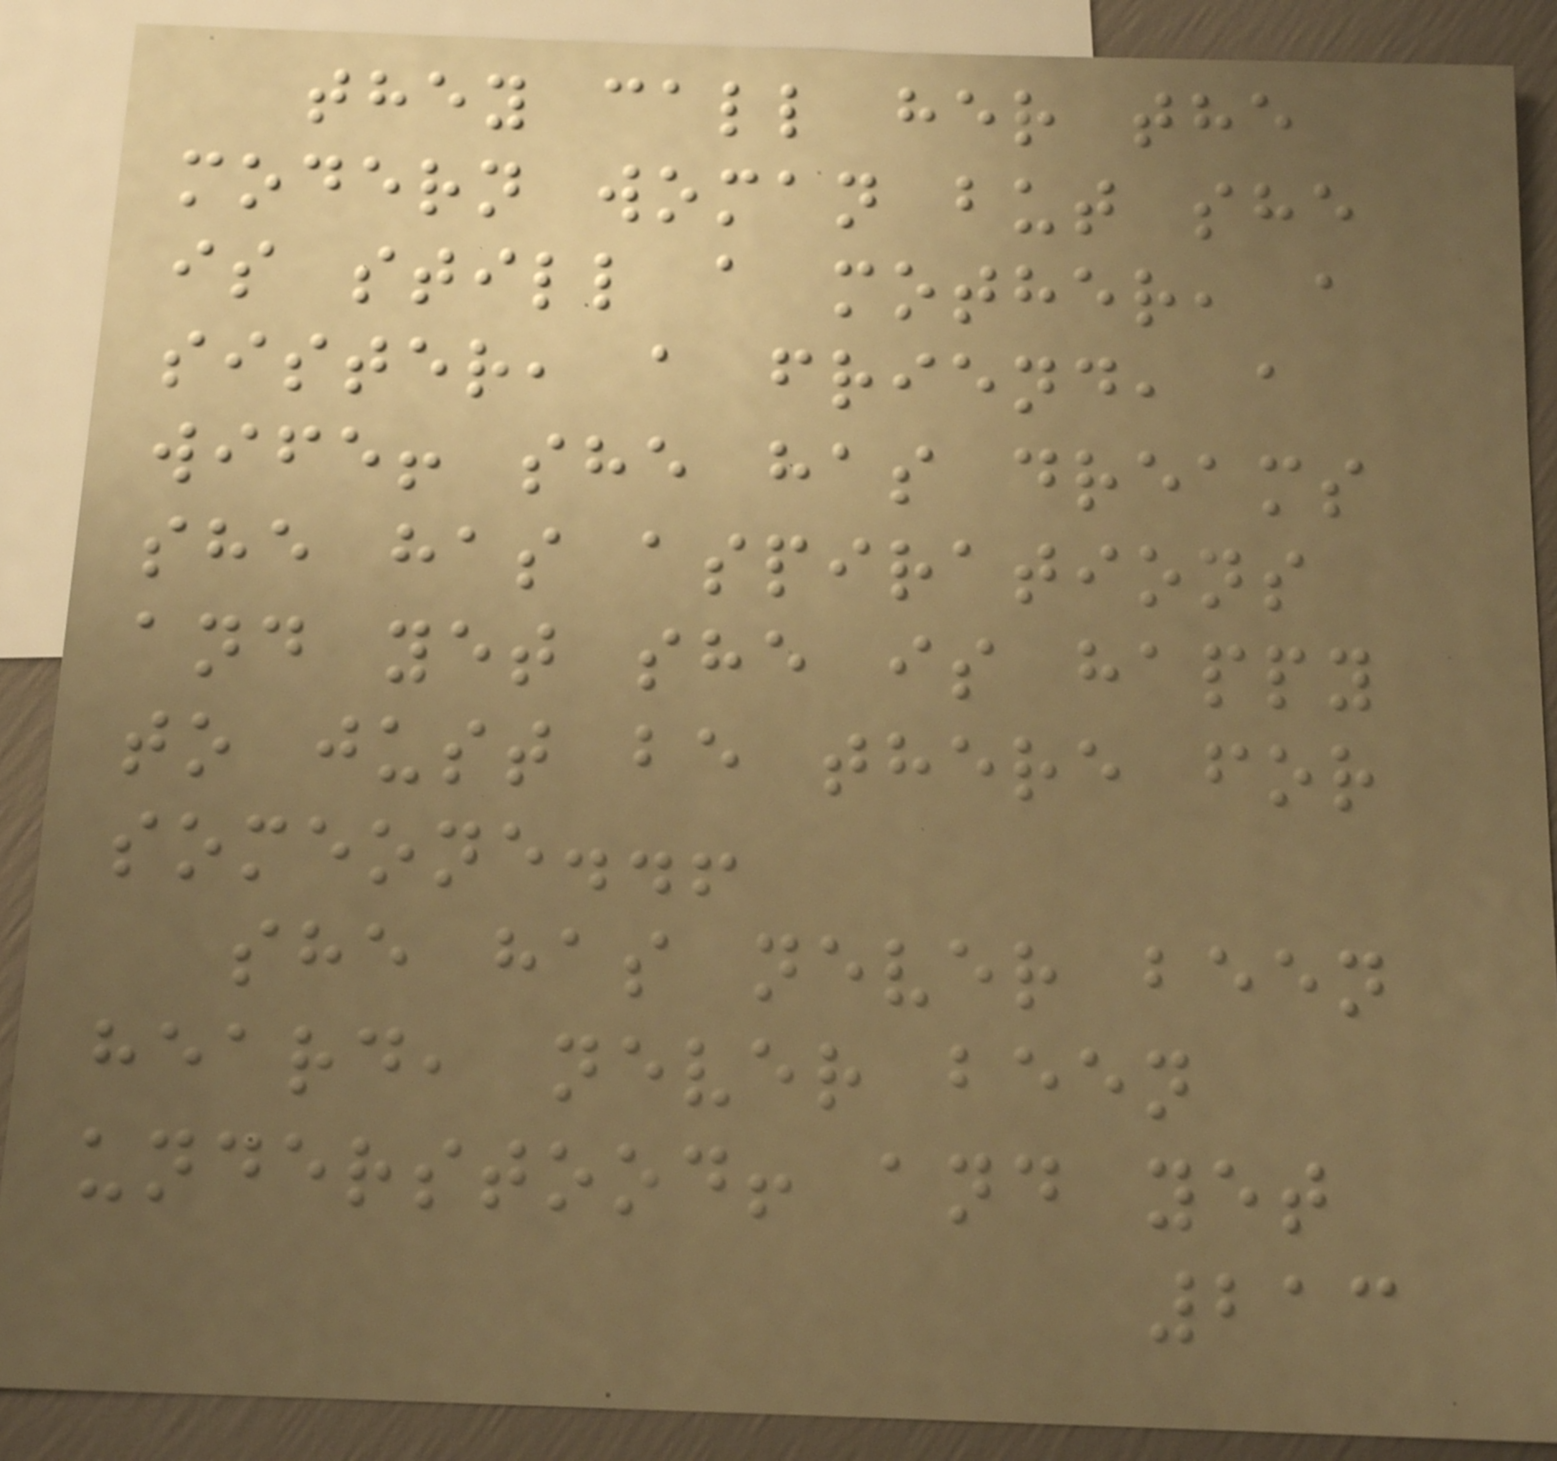they call her the
modern woman but she
is still a mother, a
sister, a friend, a
wife! she has dreams
she has aspirations
and yet she is happy
to just be there for
someone..!
she has never been
heard, never been
understood! and yet
213
